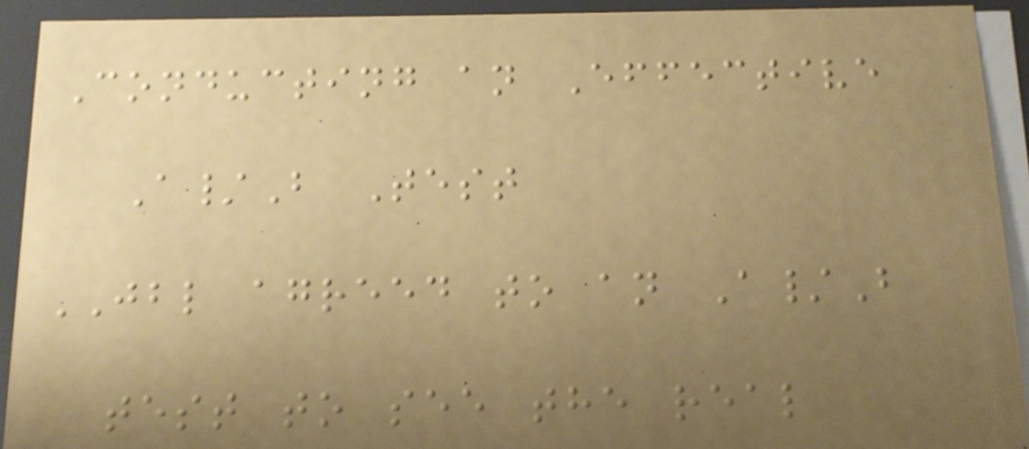Conducting an Effective
A/B Test
JBL agreed to an A/B
test to see the real
